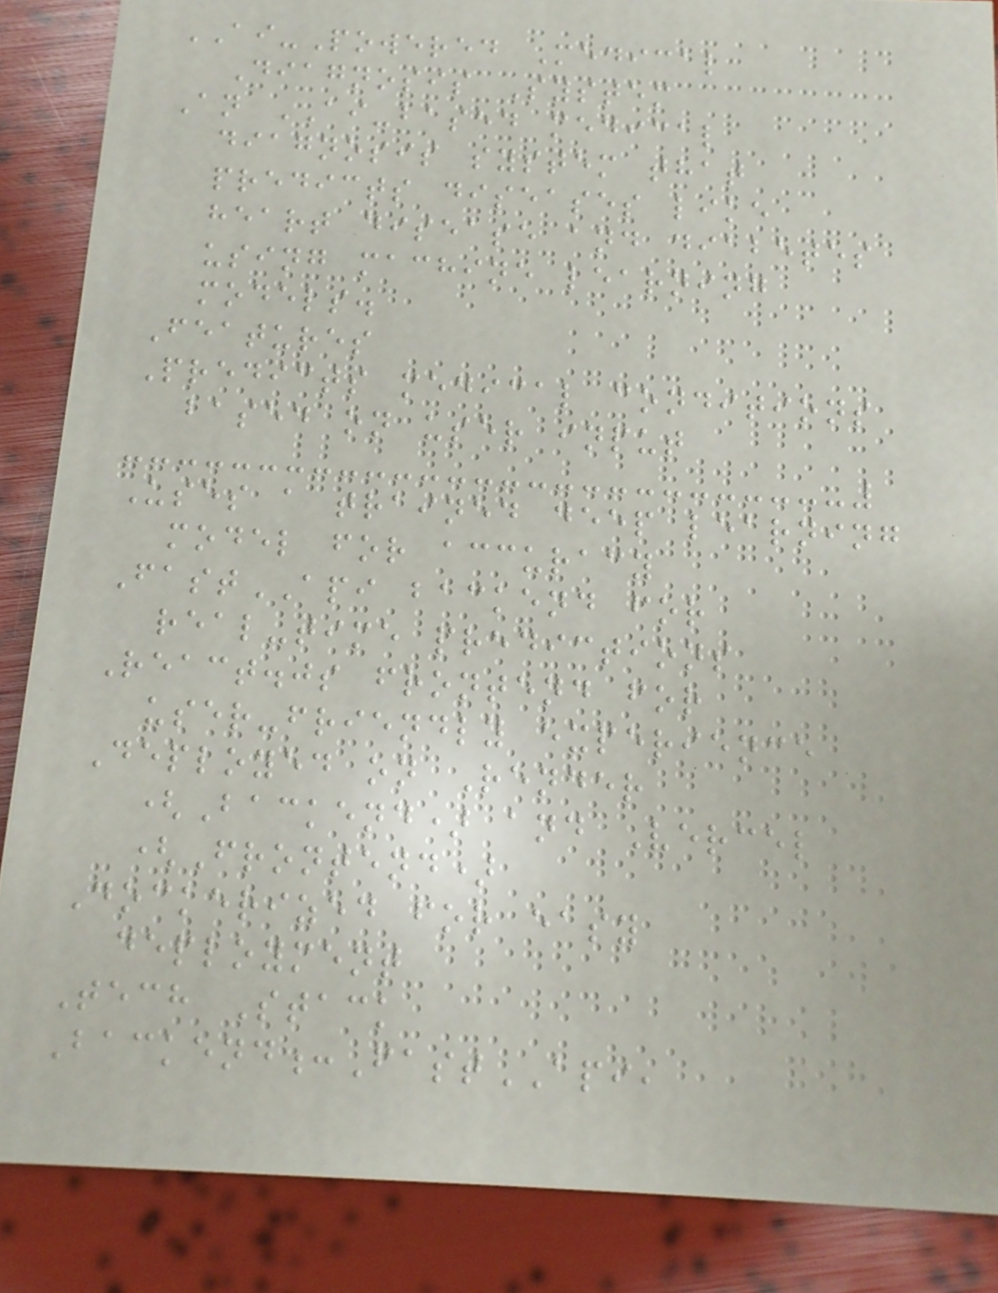AI-Powered Medical
Diagnosis System
An AI-based medical
diagnosis system that
predicts diseases like
heart disease and diabetes
using machine learning
models.
Features
Predicts medical conditions
based on user input
Uses a trained deep learning
model for accuracy
FastAPI backend for
real-time predictions
React.js frontend for
user-friendly experience
Deployed on Render
(Backend) and Vercel
(Frontend)
Dockerized for easy
deployment
Tech Stack
Backend:FastAPI,
